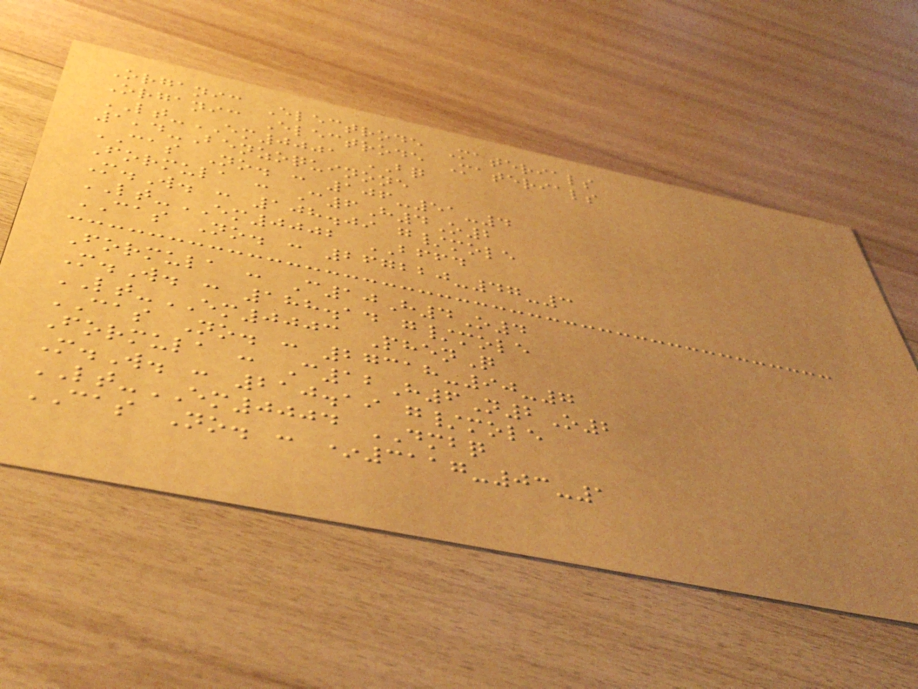Organic Electrode Materials
Organic Electrode Materials
LT-EM0001 BQ
1,4-Benzoquinone
CAS No. : 106-51-4
Formula : C6H4O2
M.W. : 108.09 g/mole
LT-EM0002 BFFD
CAS No. : 267220-47-3
Formula : C10H4O4
M.W. : 188.14 g/mole
LT-EM0003 PhenQ
CAS No. : 27318-90-7
Formula : C12H6N2O2
M.W. : 210.19 g/mole
LT-EM0004 DMBQ
CAS No. : *3117-03-1
